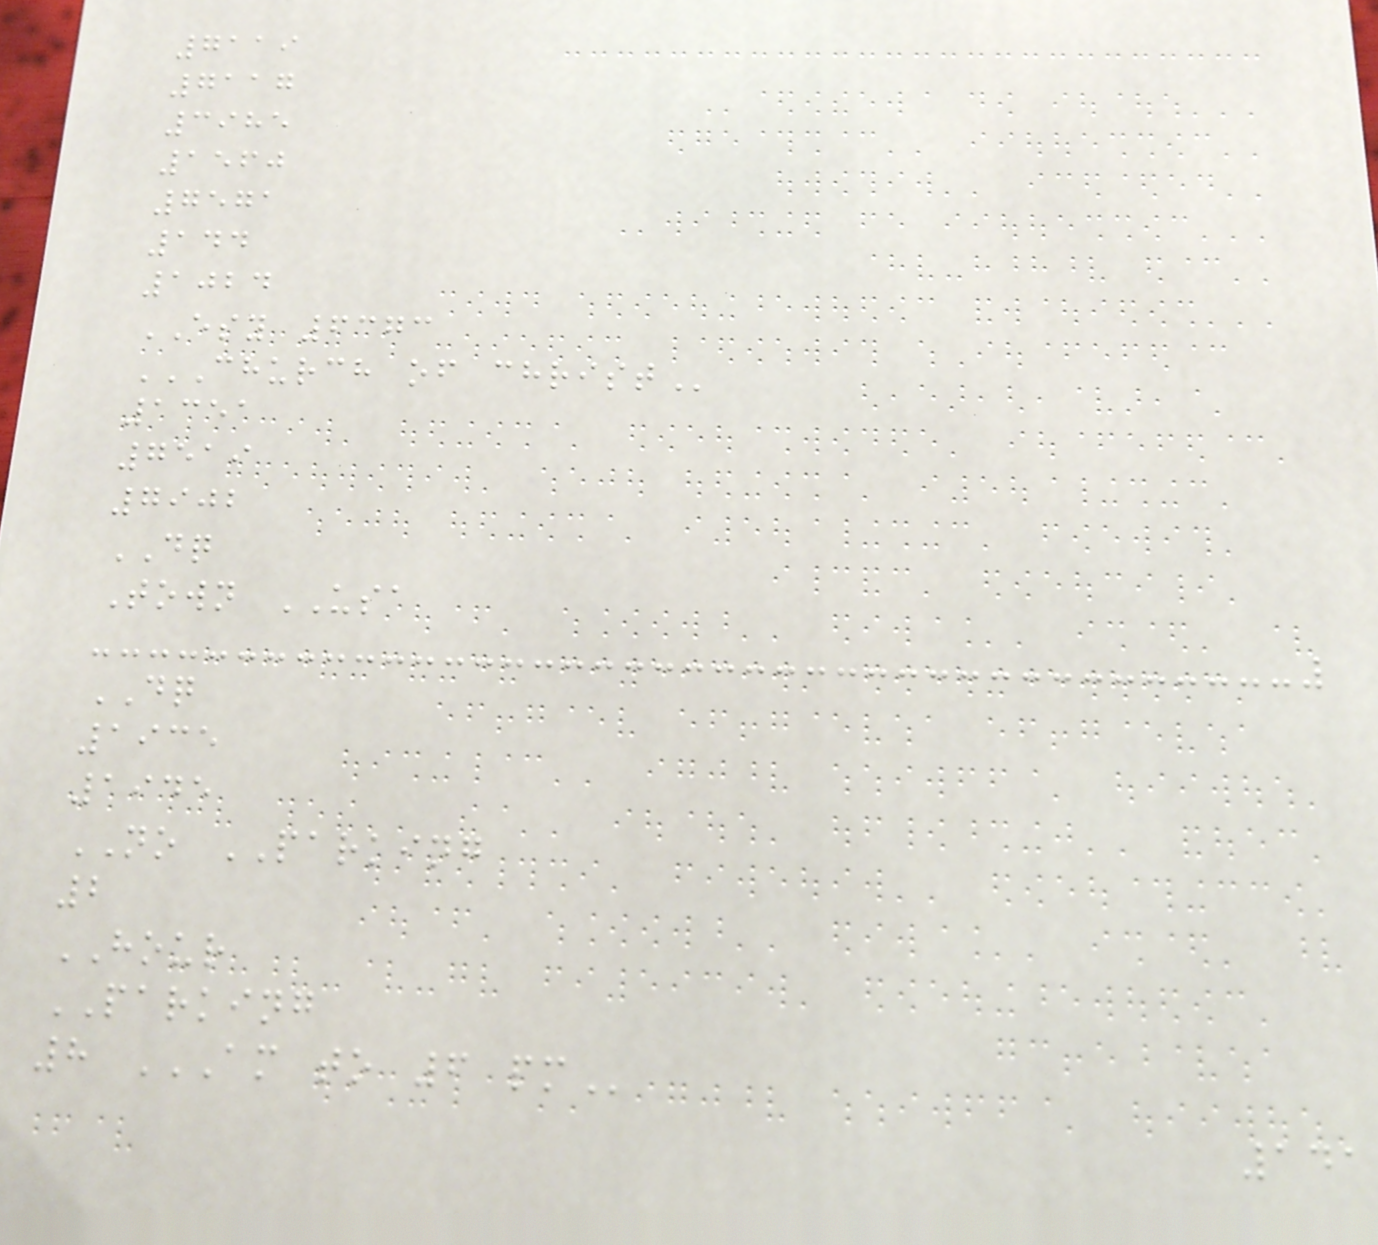7119
7117
3985
1560
7571
144
1024
ESY 6373
CHURCH OF CHRIST
1351
7519
7902
DQ
Town USA
DQ
1935
1945
NO PARKING
2
HOUR
PARKING
8 AM TO 6 PM
141
